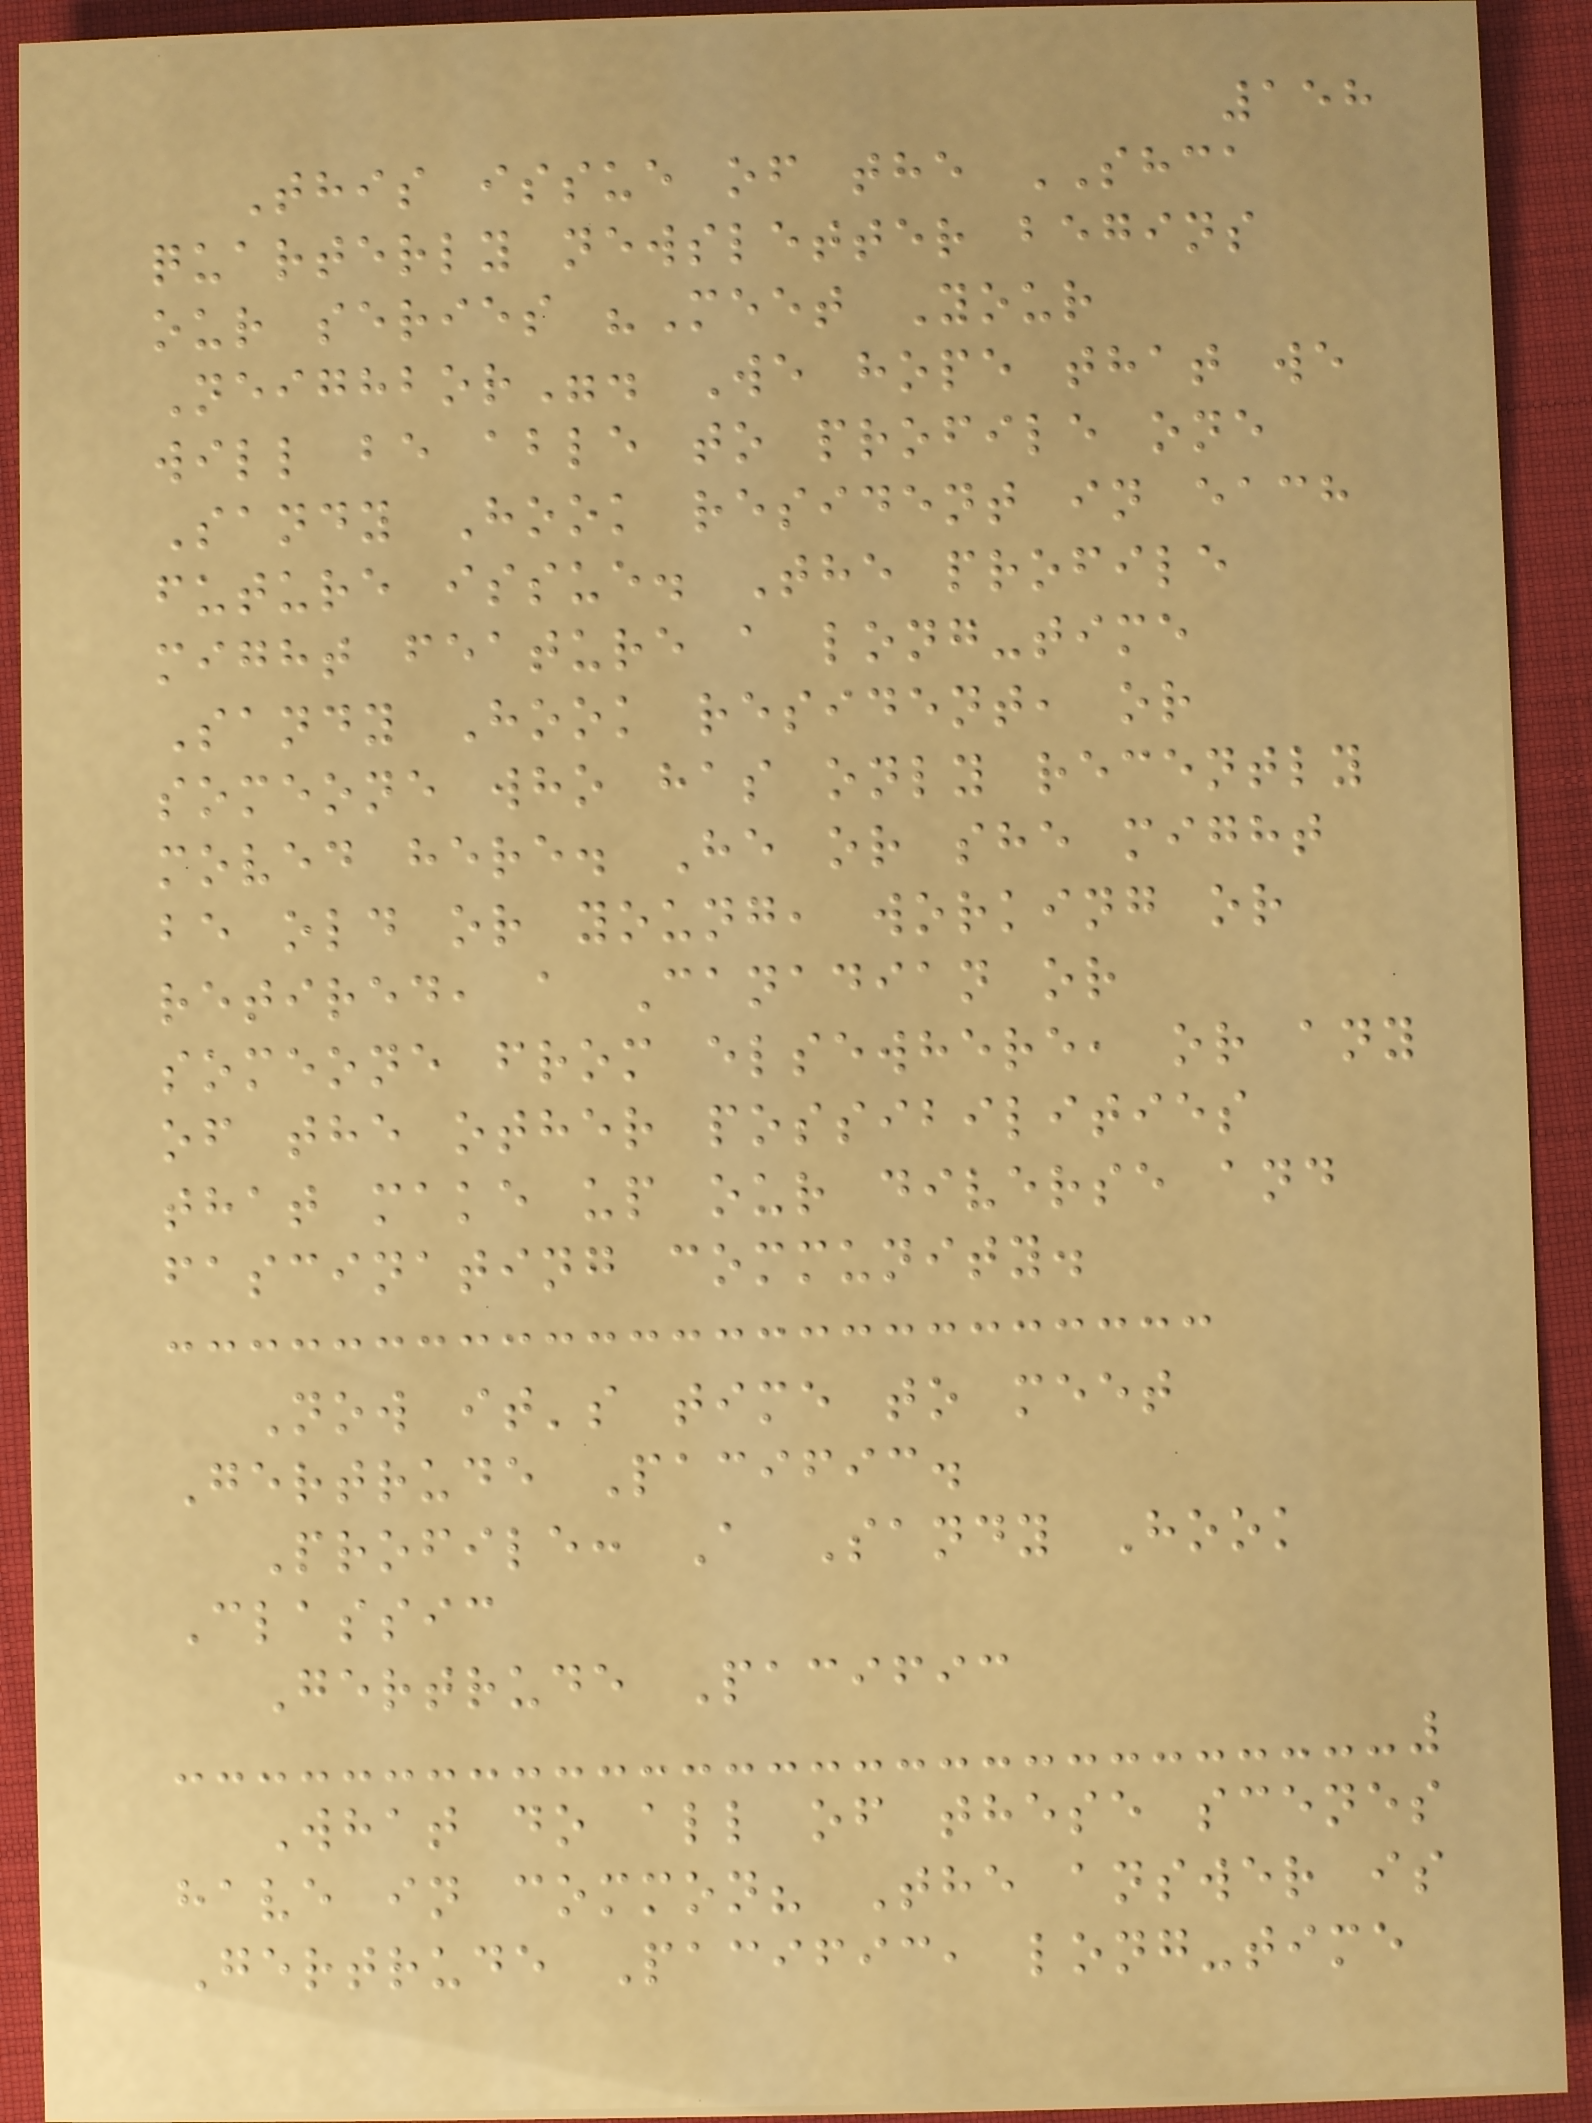158
This issue of the SHCA
quarterly newsletter begins
our series "Meet Your
Neighbor". We hope that we
will be able to profile one
Sandy Hook resident in each
future issue. The profile
might feature a long-time
Sandy Hook resident, or
someone who has only recently
moved here. He or she might
be old or young, working or
retired, a Canadian or
someone from elsewhere, or any
of the other possibilities
that make up our diverse and
fascinating community.
Now it's time to meet
Gertrude Pacific.
Profile: A Sandy Hook
Classic
Gertrude Pacific
What do all of these scenes
have in common? The answer is
Gertrude Pacific, long-time
